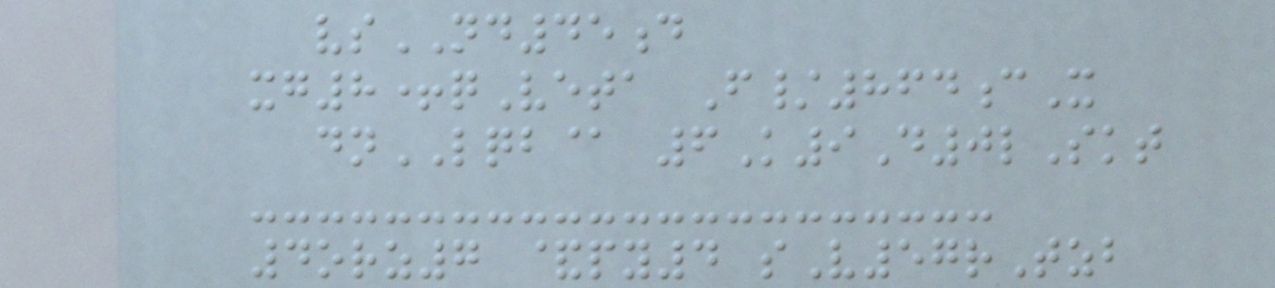vsND45d
xg8+qVeta F/864cX
dnLQB@ 6K9D0lSkt
4orz7 &py4 sV57rTzb
